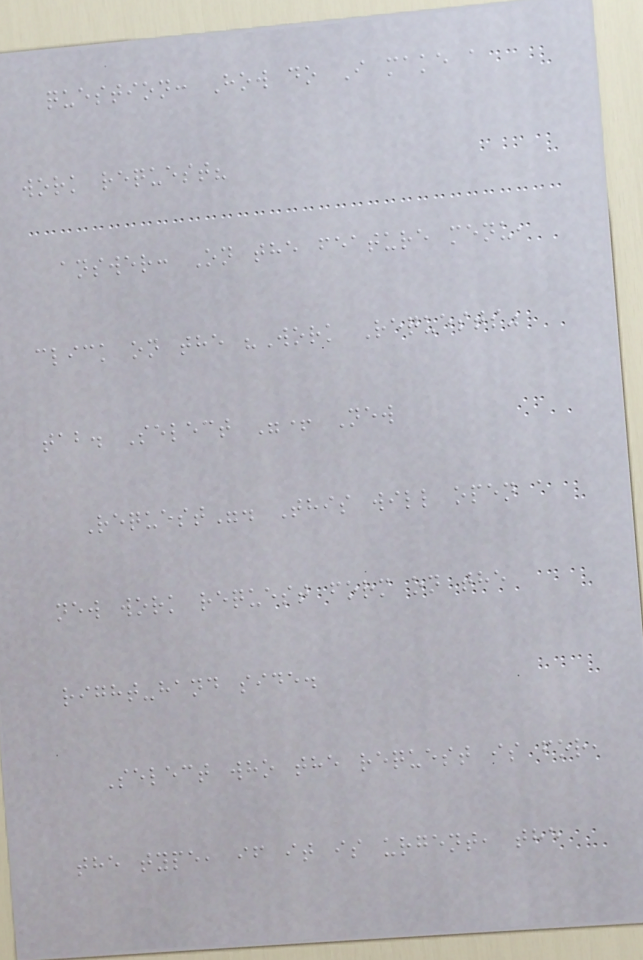question: How do I make a
work request?
answer: On the feature menu,
click on the "Work Requests"
tab. Select "+ New
Request". This will open a
new work request form on the
right-hand side.
Select who the request is for,
the type, if it is urgent, the
